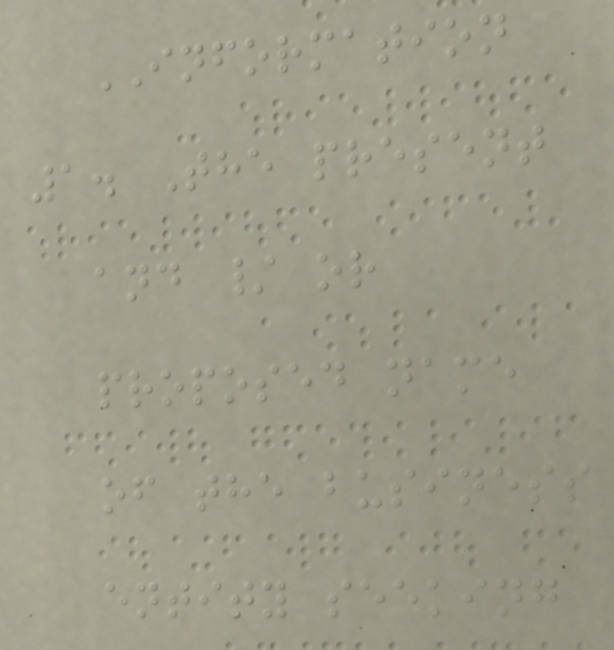INFORMATION
1. The present
and / or
proposed name
of the business
entity seeking
